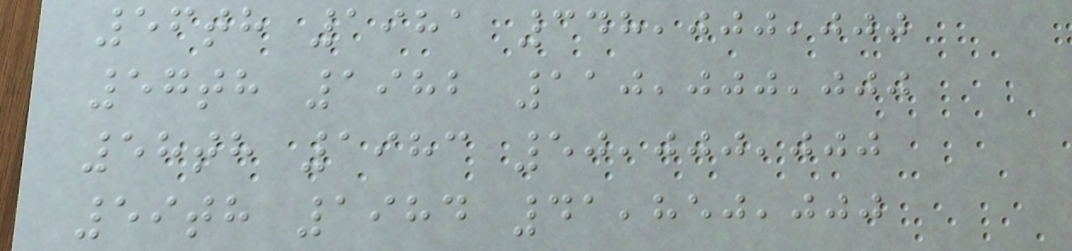56th 1981 348,000,000
57th 1982 110,000,000
58th 1983 50,000,000
59th 1984 41,850,000
